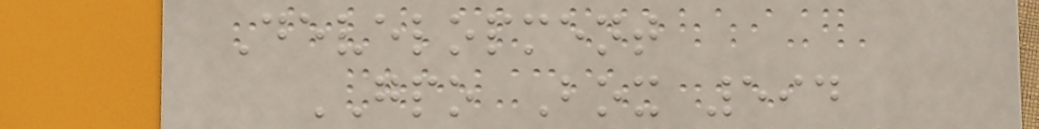Development
GPO Box 594
